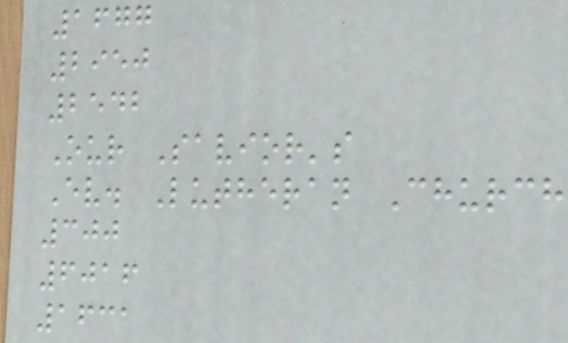1677
2950
2542
Our Savior's
Ev. Lutheran Church
300
6016
1631
